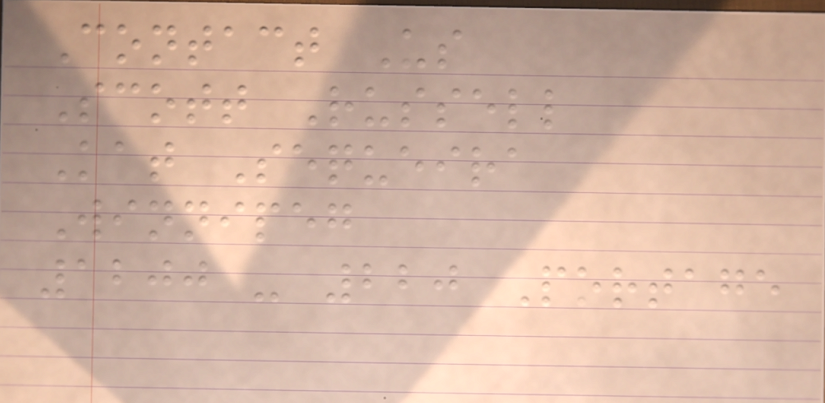Contact Us
Scott Russell
Kat Sequeira
Winnipeg
1200 - 220 Portage
